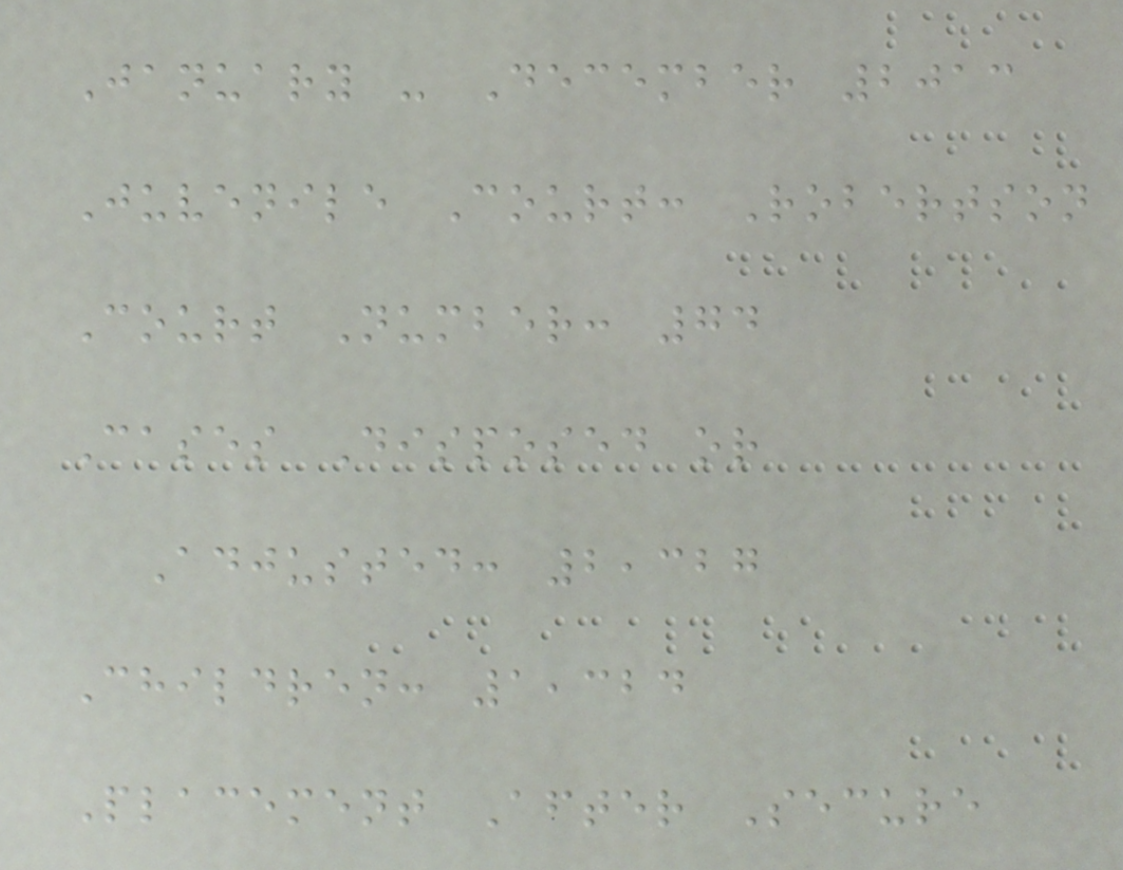January - December 2013
Juvenile Court: Robertson
Court Number: 74
Cases Disposed or
Adjusted: 2,327
Children: 1,324
Placement After Secure
